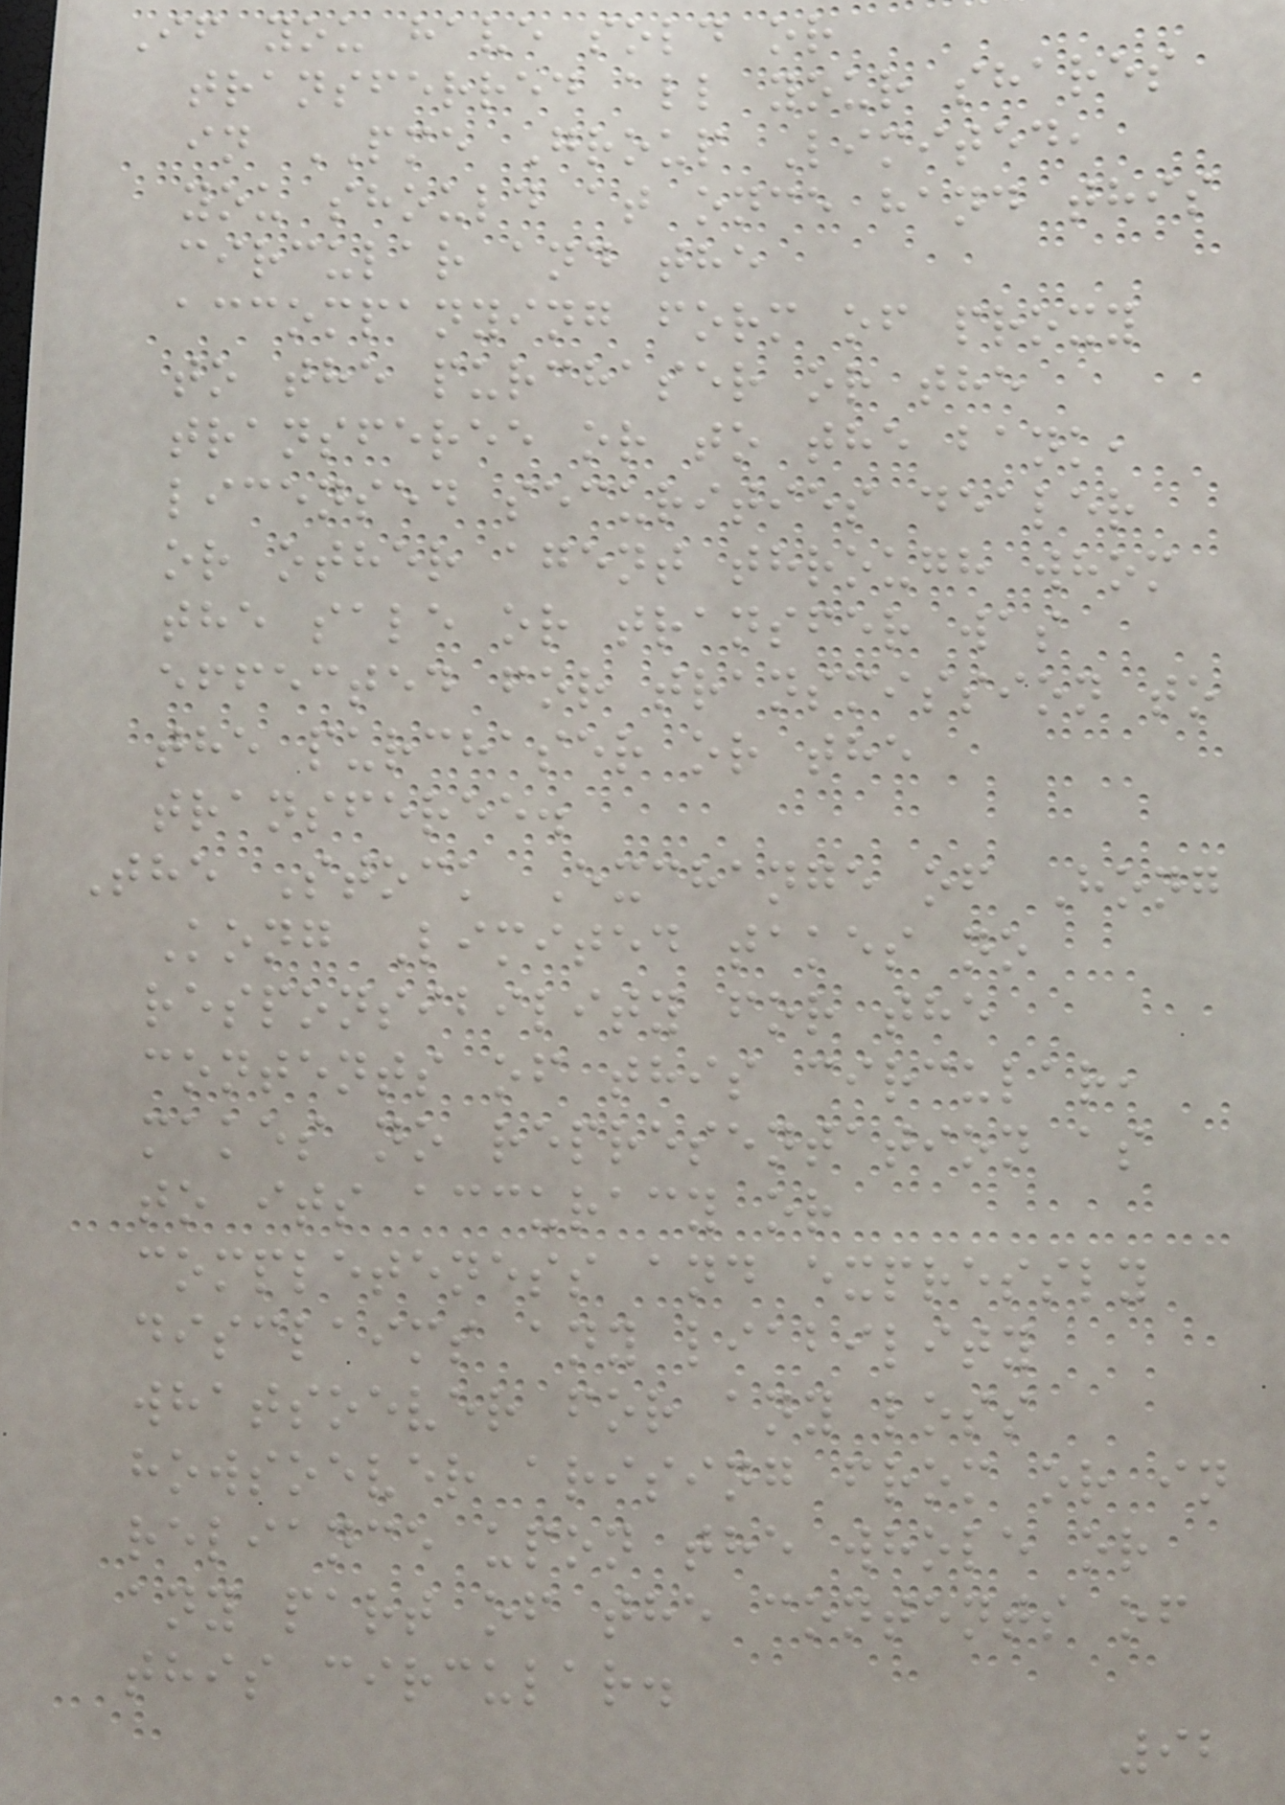If you have sold or
transferred all your shares
in PME Group Limited,
you should at once hand this
circular and the
accompanying form of proxy
to the purchaser or the
transferee or to the bank,
licensed securities dealer
or other agent through whom
the sale or transfer was
effected for transmission to
the purchaser or the
transferee.
The Stock Exchange of Hong
Kong Limited takes no
responsibility for the
contents of this circular,
makes no representation as
to its accuracy or
completeness and expressly
disclaims any liability
whatsoever for any loss
howsoever arising from or in
reliance upon the whole or
any part of the contents of
this circular.
92
